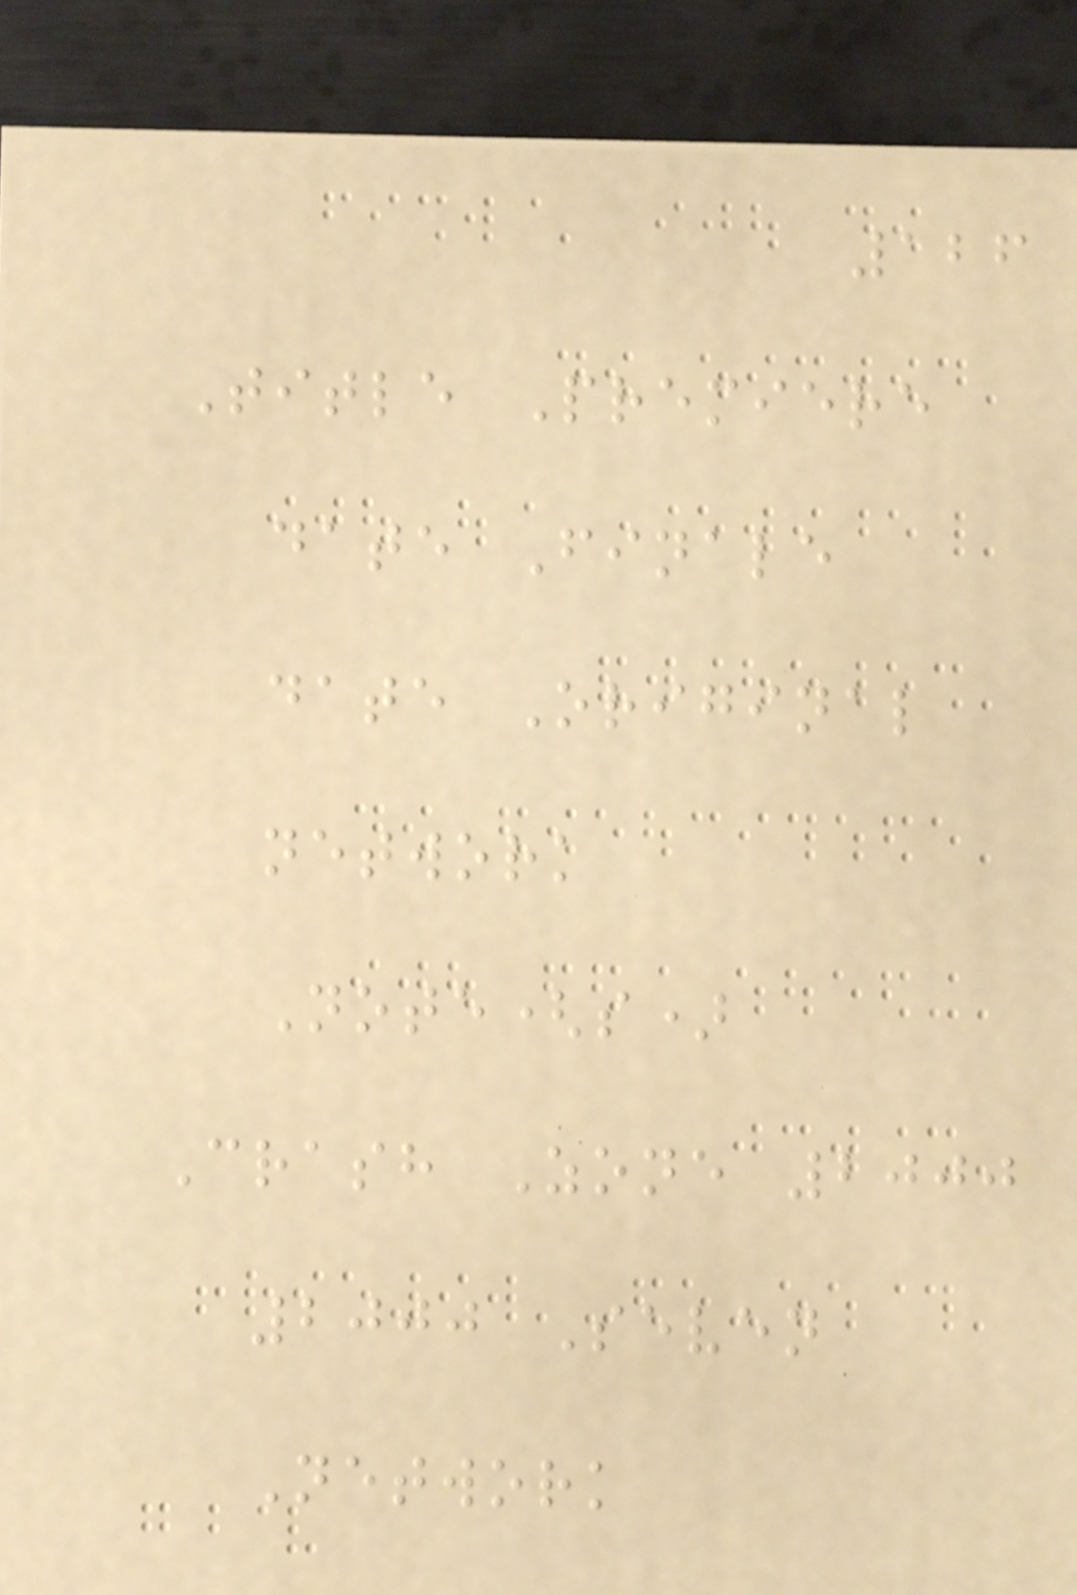126
Title Premiere
date Finale
date Original
network
Note(s)
Crash Zone 2000
2000 Seven
Network
